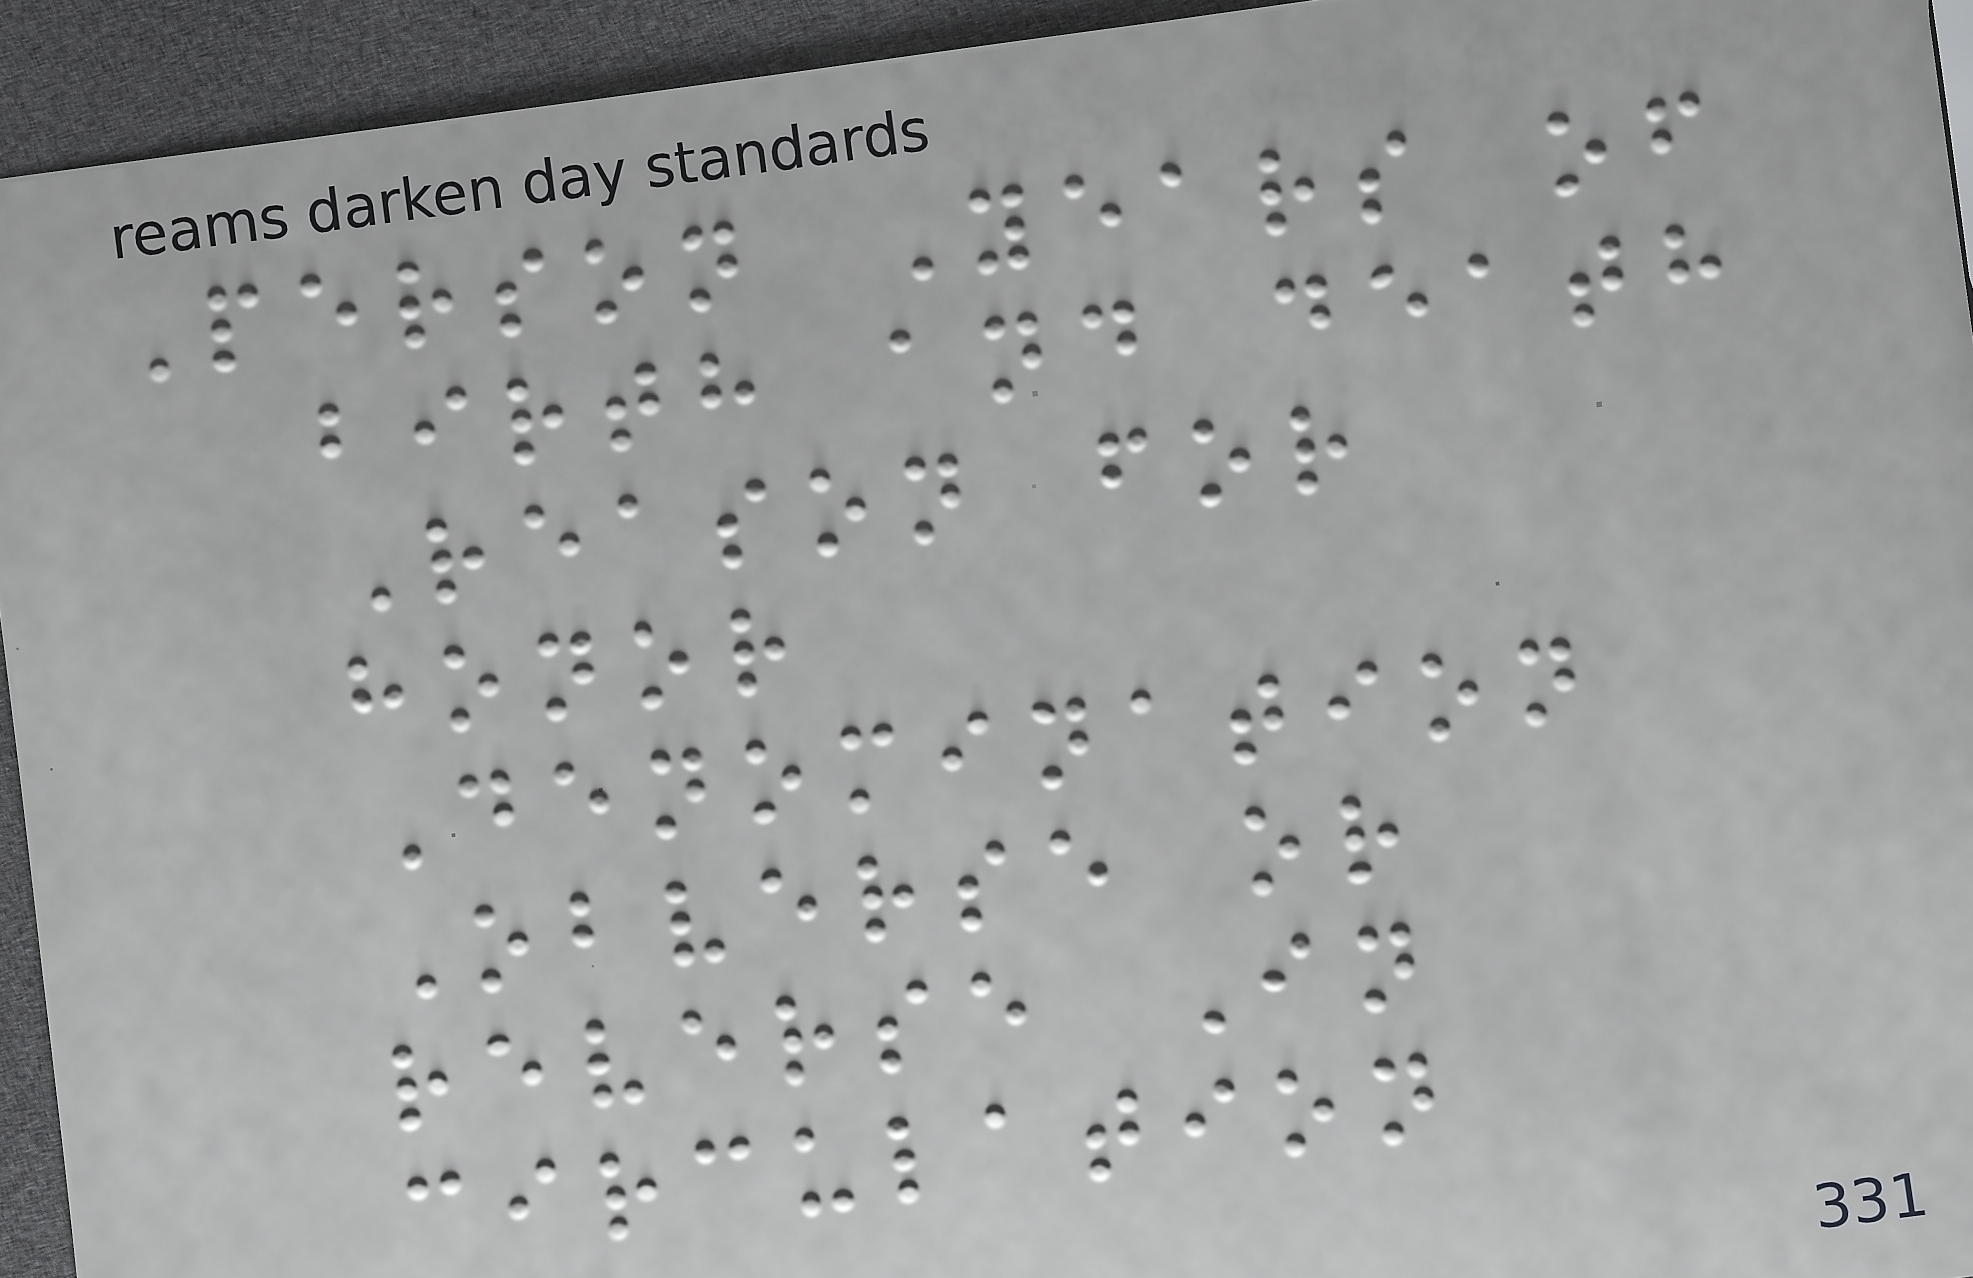Person Years of
birth and death
Reason for
honor
Denomination
Obverse or
reverse In
circulation
